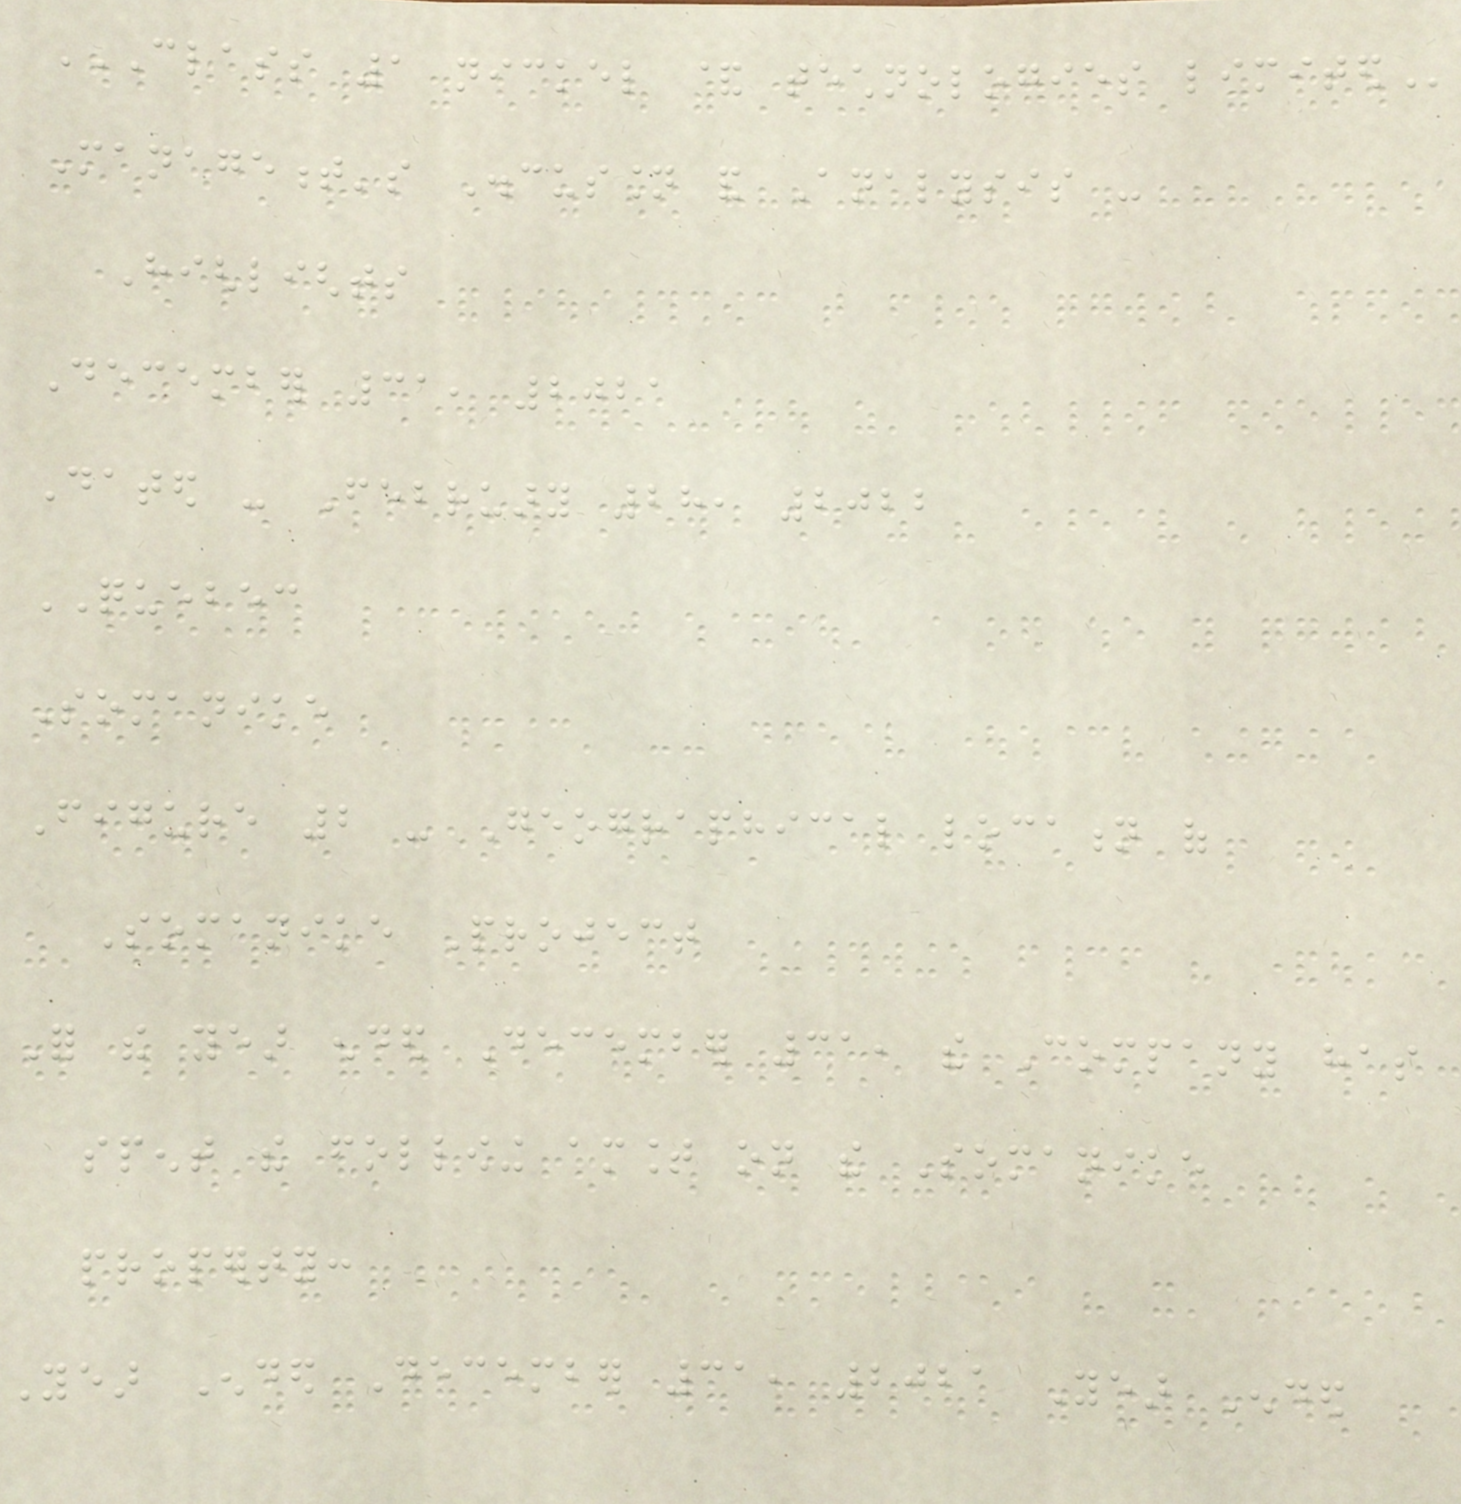CLASS 1 NICKEL & TECHNOLOGIES LIMITED
Management's Discussion and Analysis -
Highlights
December 31, 2021
Dated - February 28, 2022
QUEBEC
Somanike
Figure 2 - Geographical location of
Somanike Project
For the year ended December 31, the Company has
spent the following amount on the Somanike
property:
Year Ended December 31, 2021 Year Ended
